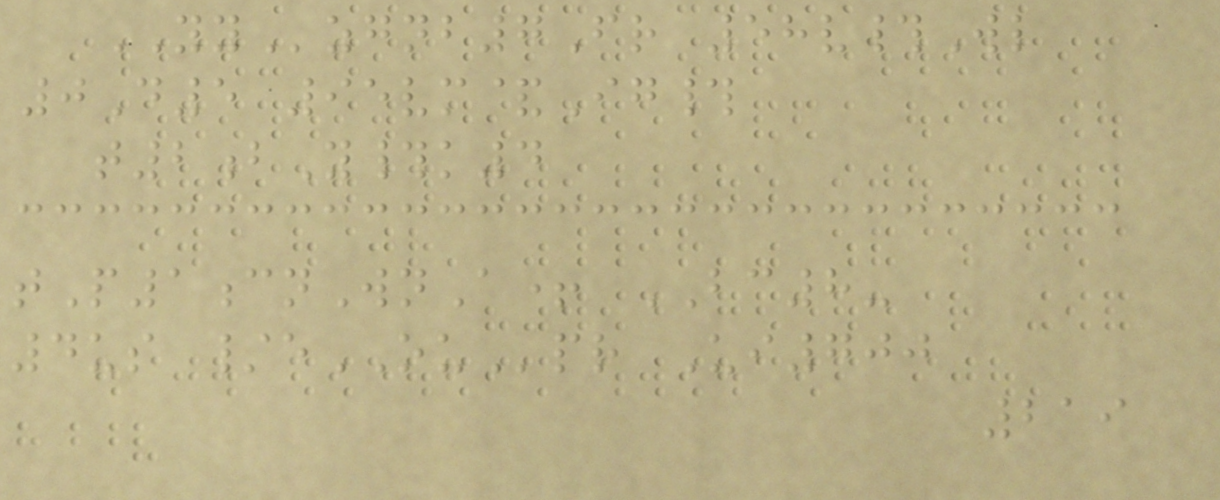YYzgnb7Fr 58v#Wl
0D5 95vm&Ig#
t2bY#k4
tP1cnWnA+ BC8-
4us /eOUpr Ui700
219
